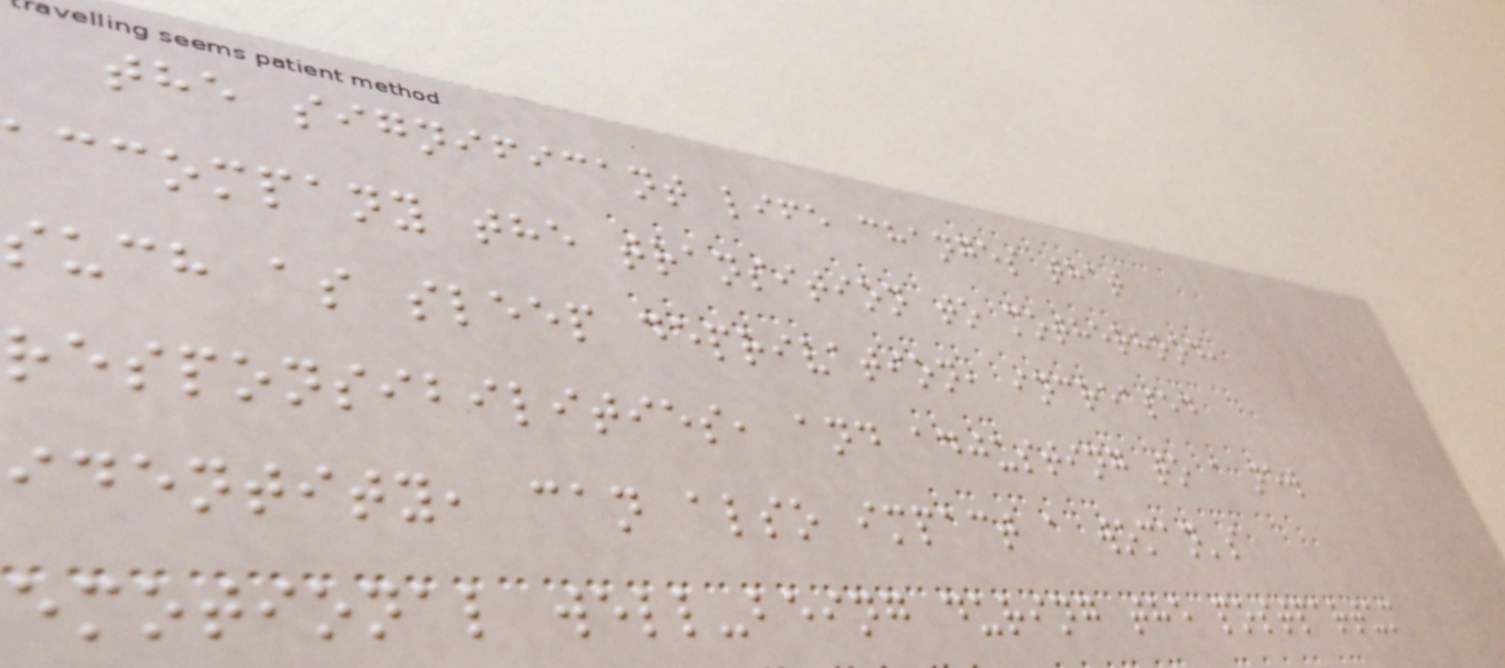the significant life changes that
accompany the transition to motherhood,
such as sleep deprivation, increased
responsibilities, and adjusting to a new
identity, can also impact a woman's
emotional well-being during the postpartum
